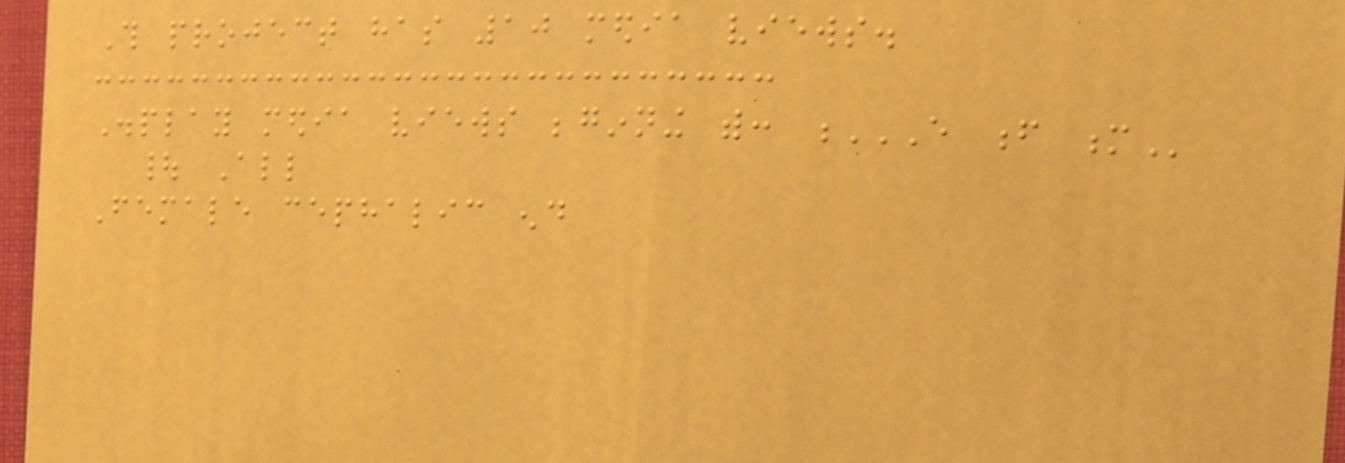This project has 10 media views.
Display media views beginning with: E F M
| All
Female cephalic end
